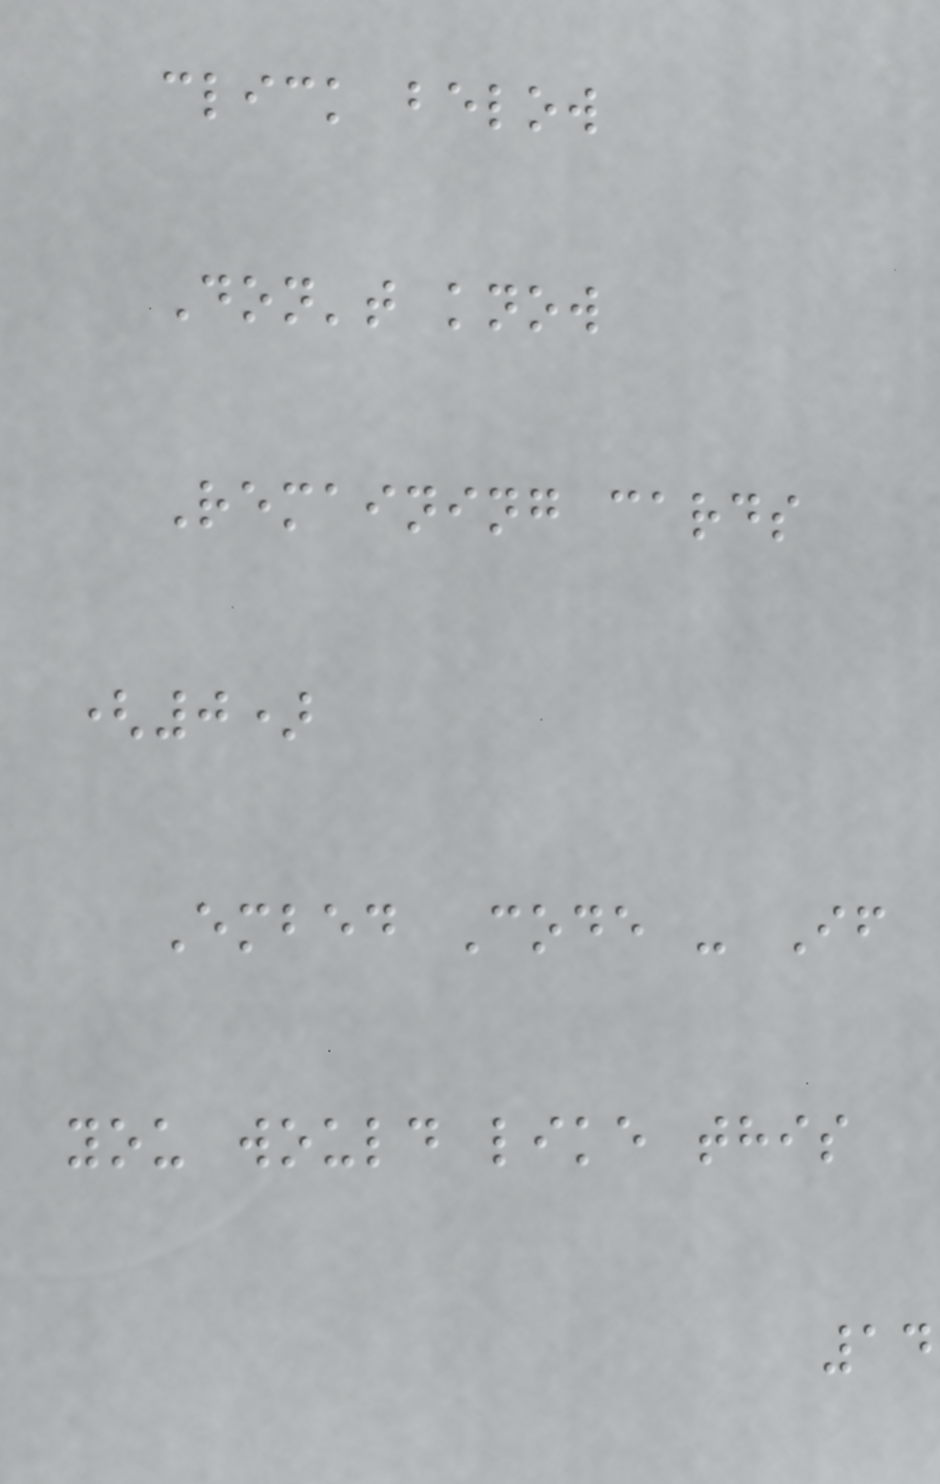click below
Don't know
Remaining cards
(0)
Embed Code - If
you would like this
14
